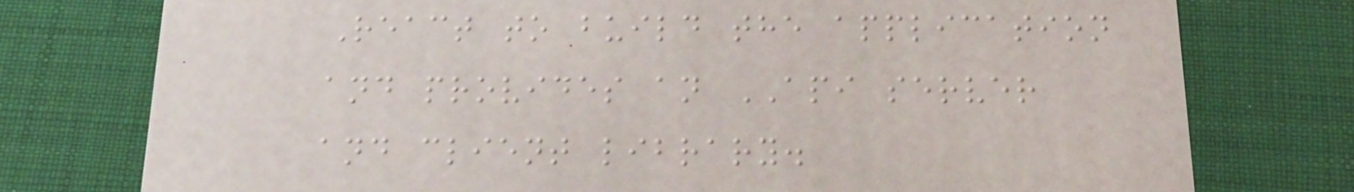React to build the application
and provides an API server
and client library.
